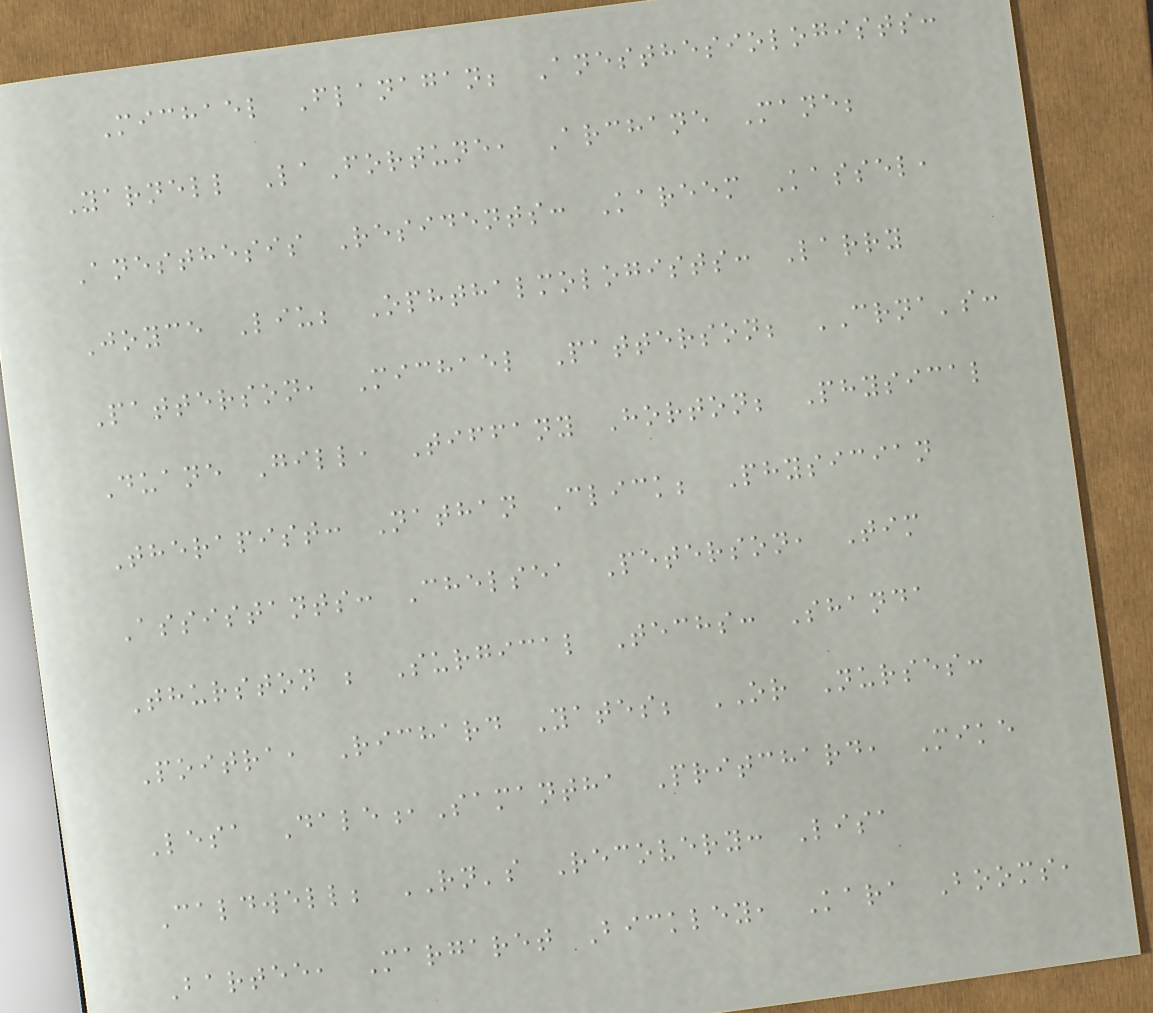Michael Flanagan; Anesthesiologists:
Yarnell LaFortune, Archane Mane;
Anesthesis Residents: Kareem Kassel,
Joyce Liu; Ophthalmologists: Larry
Patterson, Michael Patterson; CRNA's:
Duane Gill, Tiffany Horton; Physical
Therapist: Nathan Click; Physician
Assistants: Chelsea Peterson, Tim
Thurston ; Surgical Techs: Shanda
Poitra, Richard Yates; OR Nurses:
Lesa Dale,Samantha Pritchard, Mike
Caldwell; RN's Recovery: Lisa
Bartee, Margaret Bickley, Kara Booms,
